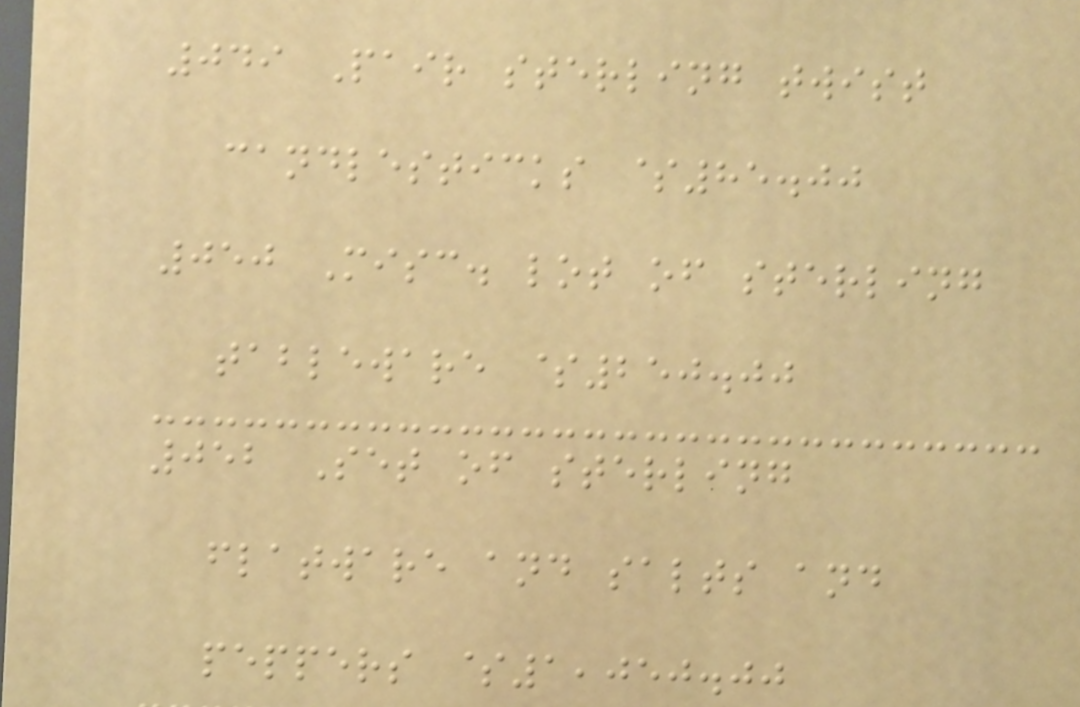049 Pair sterling twist
candlesticks $85.00
050 Misc. lot of sterling
tableware $250.00
052 Set of sterling
flatware and salts and
peppers $1,050.00
